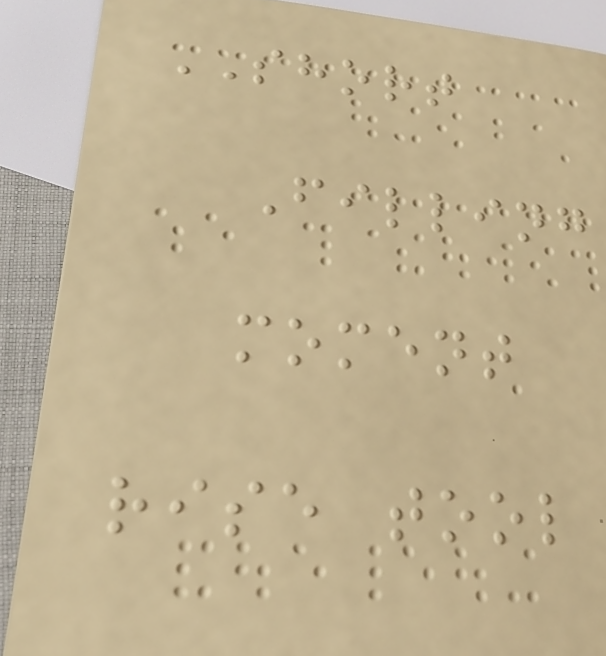SHORT
Filling
moment
rise tool
